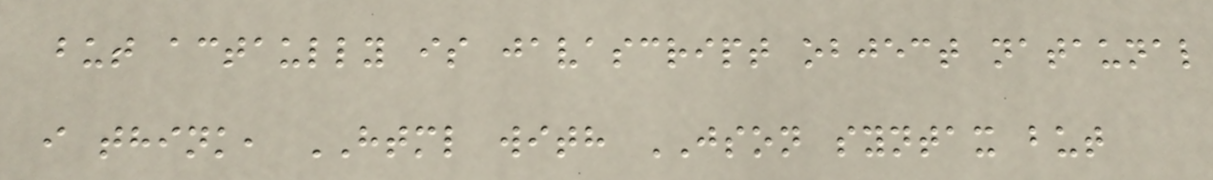but actaully is javascript object nataunal
i think, HTML with JSON syntax but
